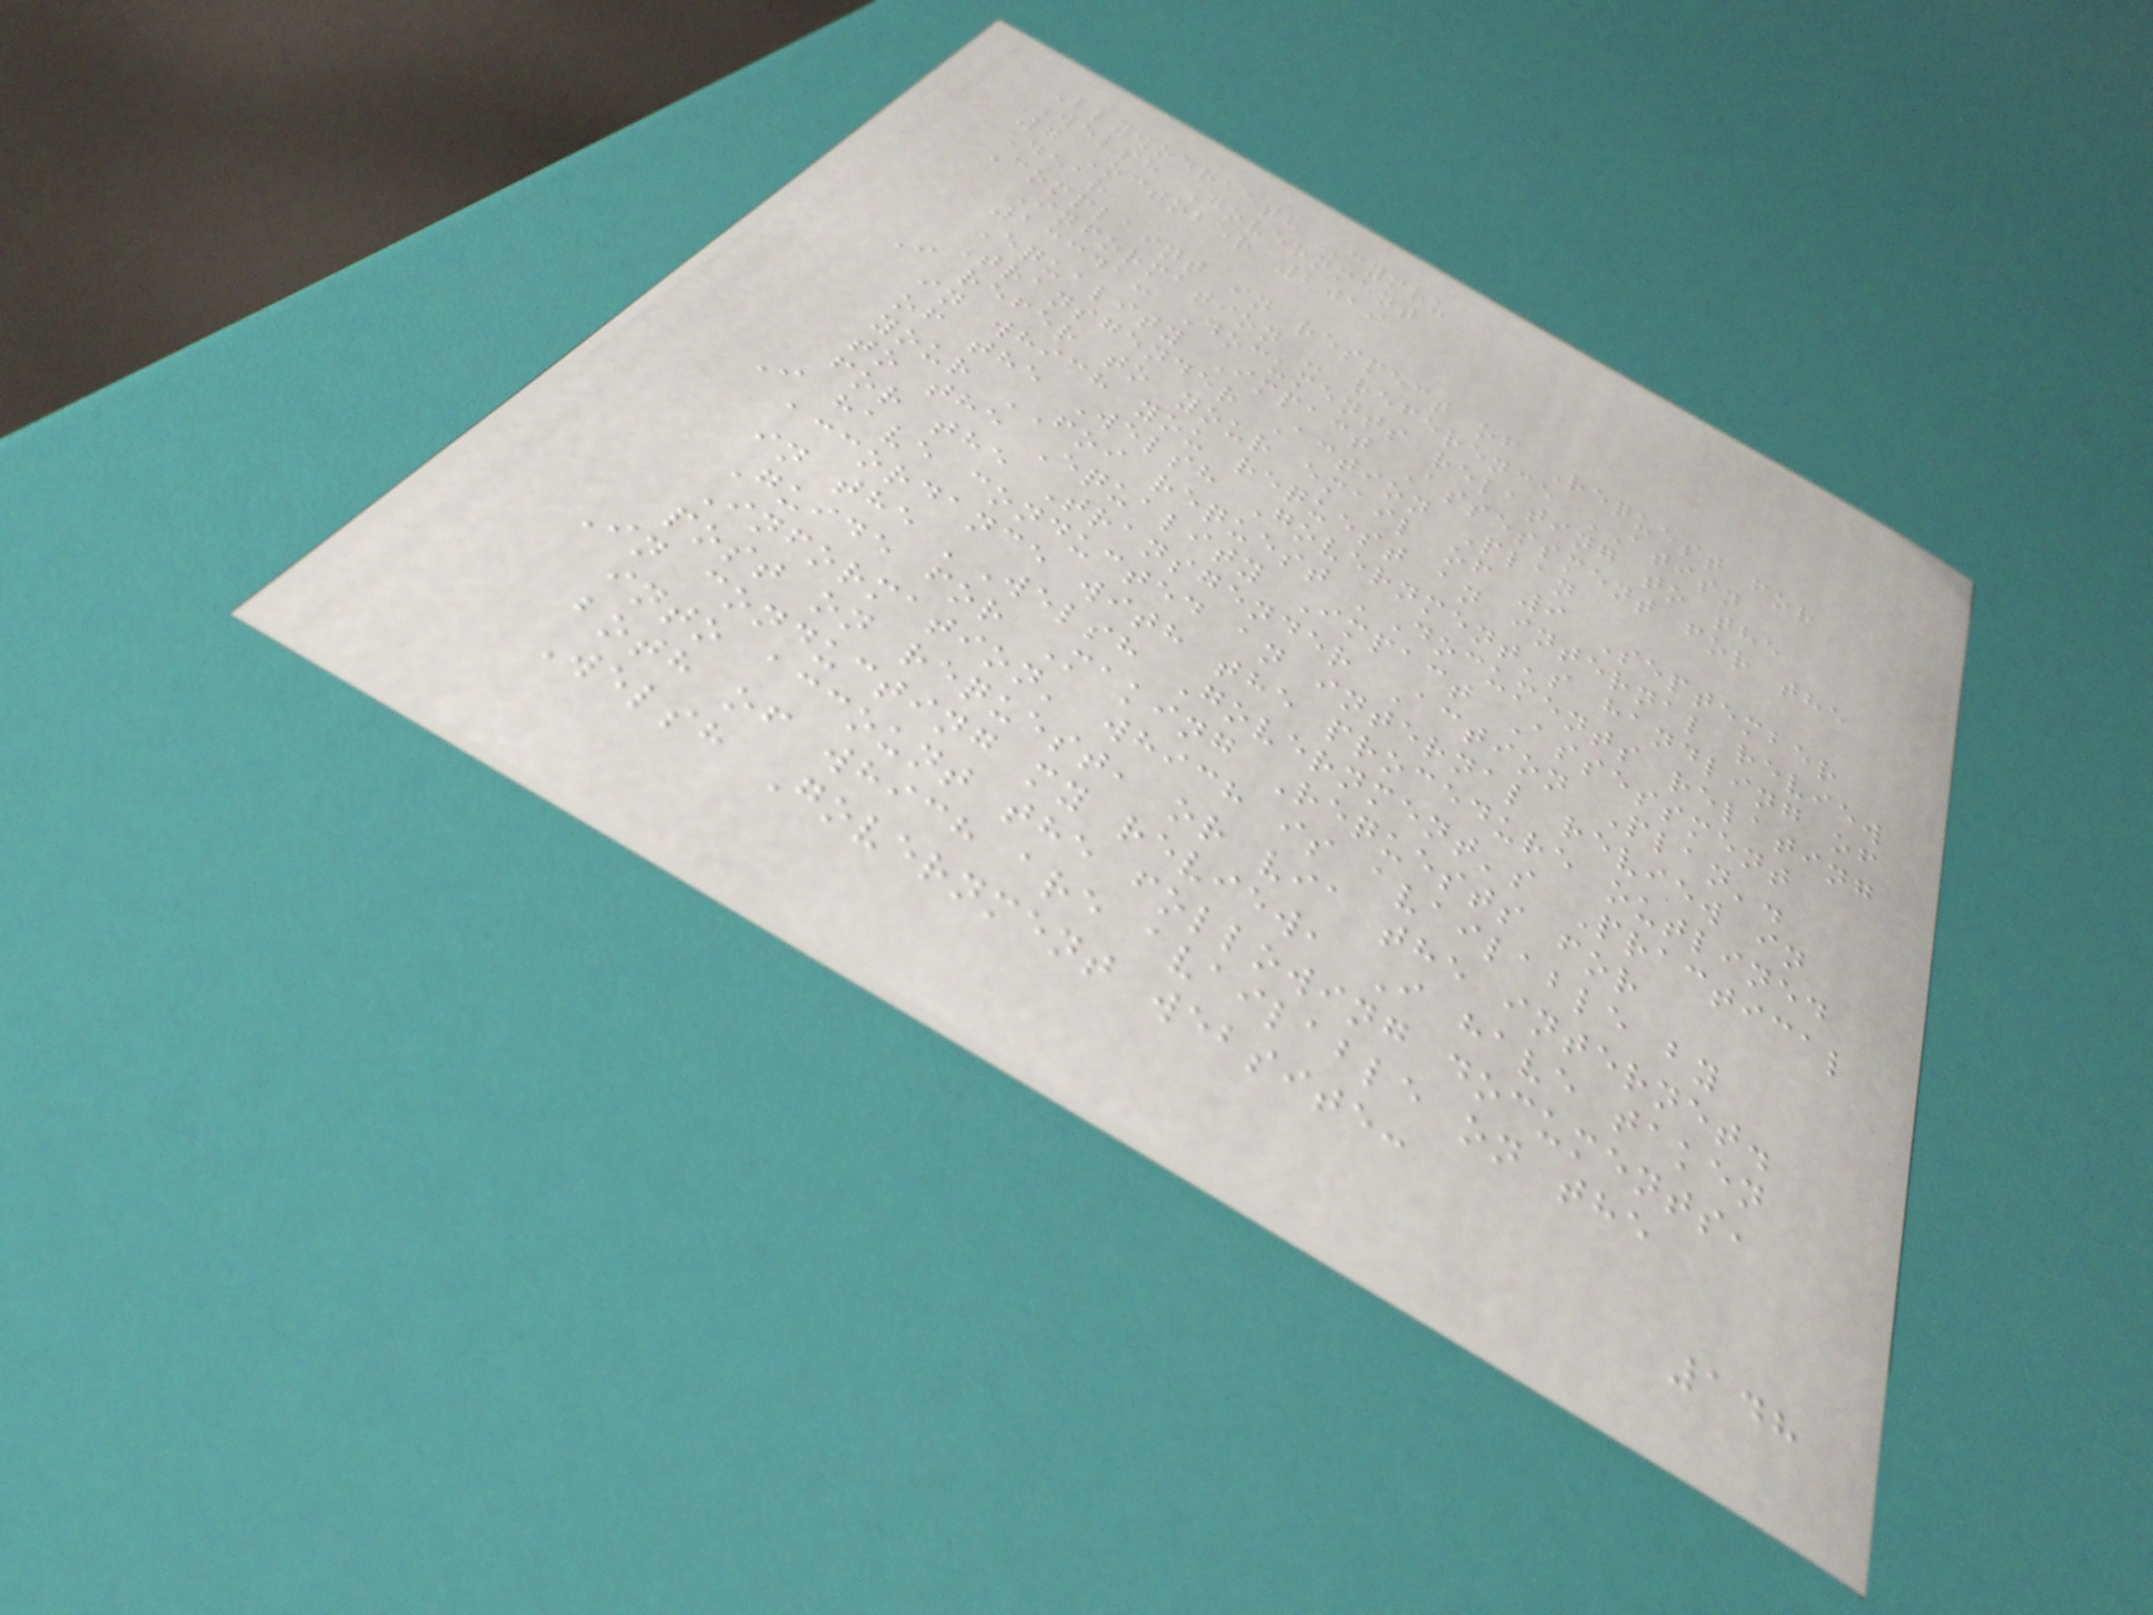Llywodraeth Cymru
Welsh Government
7 October 2019
Dear
Complaint in respect of Request for
Information - reference ATISN
13341: Documents relating to the
Equality Impact Assessment for the
Transgender Action Plan
I refer to your email of 9 September
in which you request an internal review
of the Welsh Government's handling of
your FOI request 'Documents relating
to the Equality Impact Assessment
for the Transgender Action Plan'.
I have conducted an internal review in
accordance with the procedure outlined
in the 'Welsh Government's Practical
Guide for Making Requests for
Information' which is available by
post on request, or via the internet.
In conducting my review, I have taken
into account the following documents,
both of which are available on the
Welsh Government website:
148
